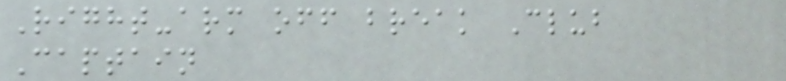Right-arm off break Club
Captain
